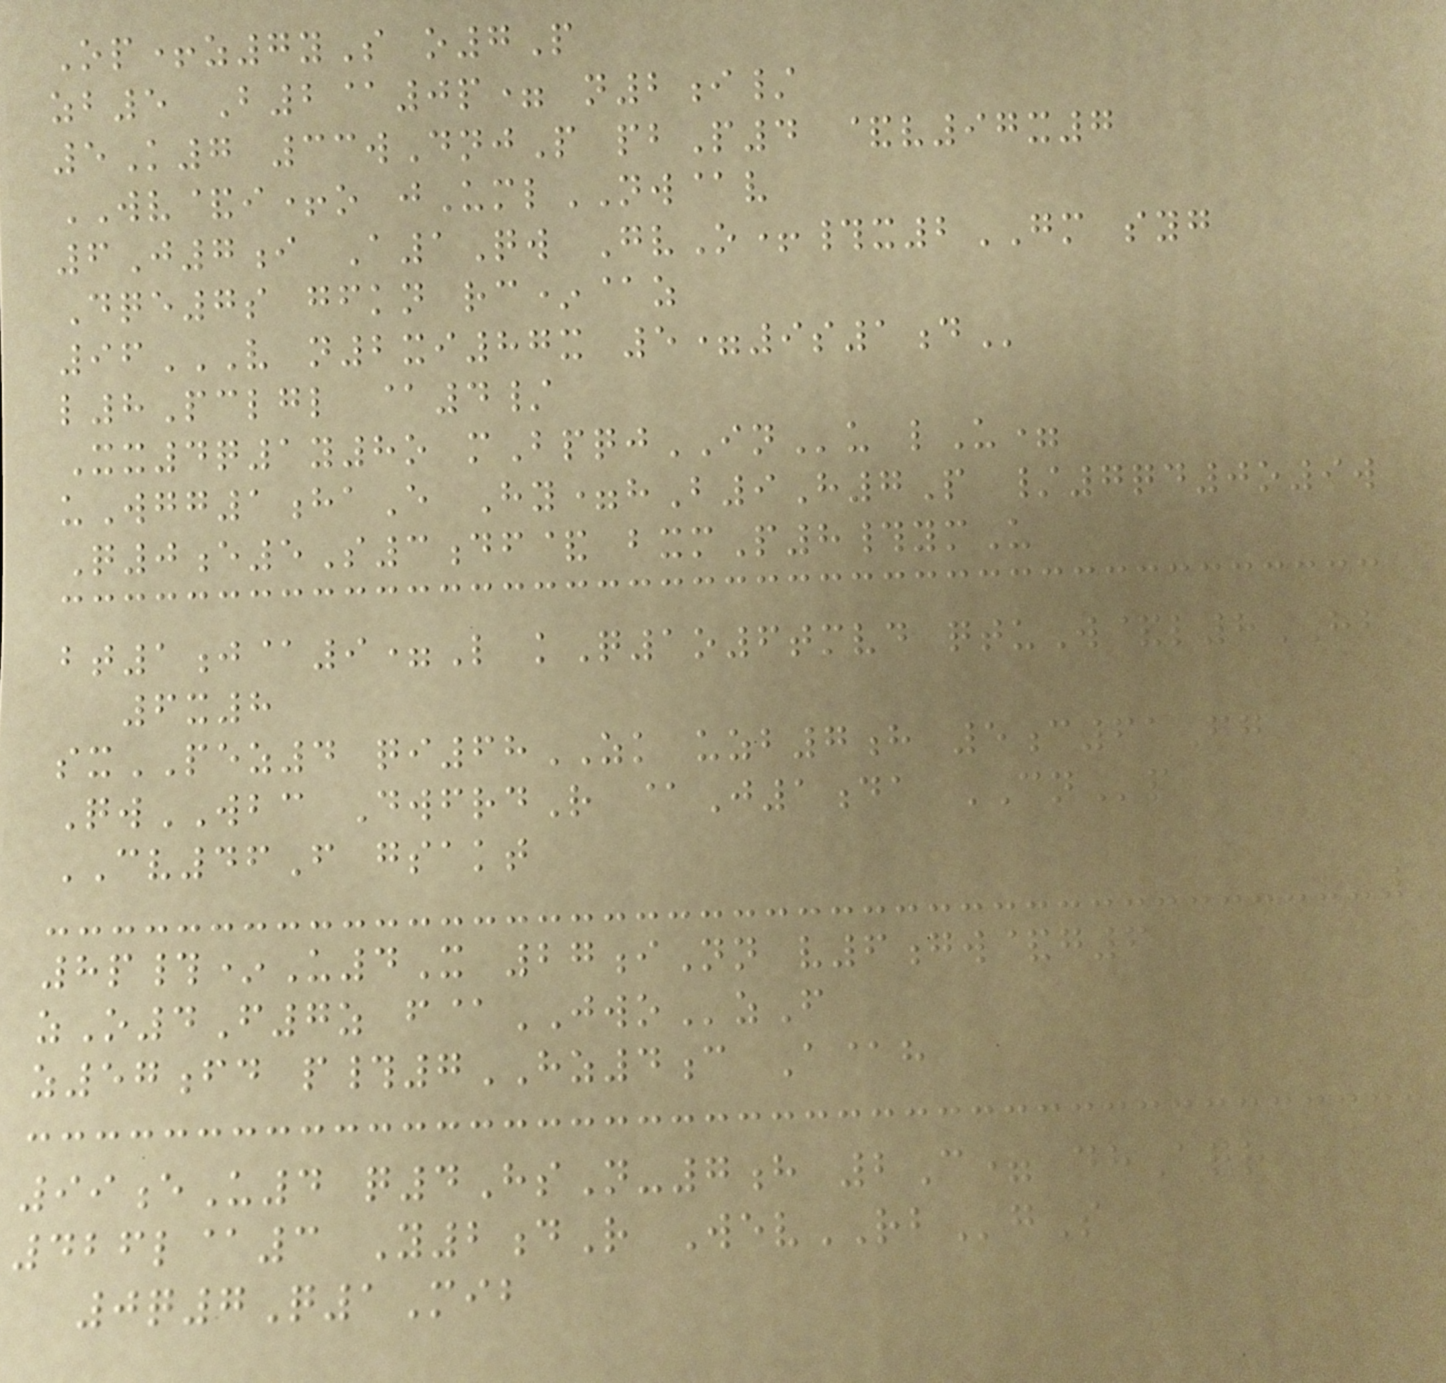Op+z7yS o7P
zb5 B2@0p= n2i/
5K7 33wDnjP pbP4 &v97x7
WV&i+o jUmlNW@v
6J7i A1Qw GvO+#x2GM syg
Dqe7s gfkn rc*@z
96V N2XI87X 5=9S1D
l8Pclgl @4/
Xx4q1y8o mBpqjINu lU=
uWgg1haE Hy=hB9H7P /7qd0o9w
Q0e5S3df& bxmP8#ymU
bt1j@9=L kQ1o6tmvd qtuW&l8HB
6x8
sxPEZ4 qi68ZK uzb7h 5c61Fg
QwWBC DwfrdR @J1da CNp
CV46F gsakt
8p#*U4X 27iNn v6gw&g6
zO4F7z f@JWOzF
z57fd p#7HZ4c A@h
99eU4 q4HsN-7h 2C= dhAqr
426l@3 Y2dR WevRBgS
0q7Q1Mib
